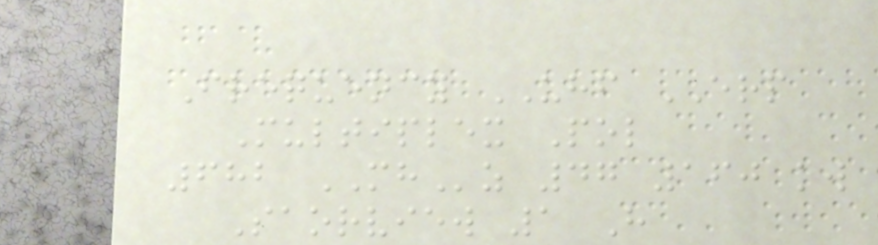Frequency UHF ERP
Multiplex Pol
682 MHz 47 160 kw
Saorview 1 H
